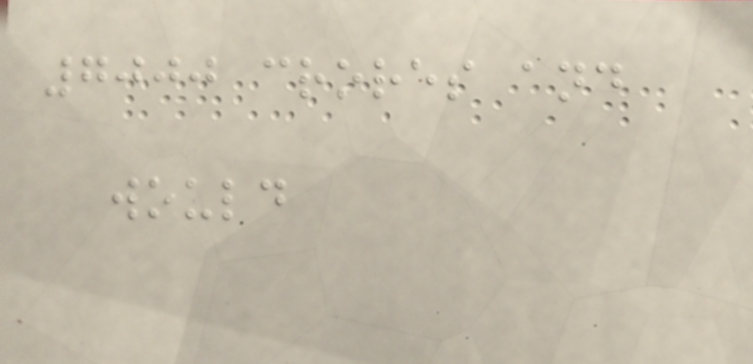7000 crores and
would
